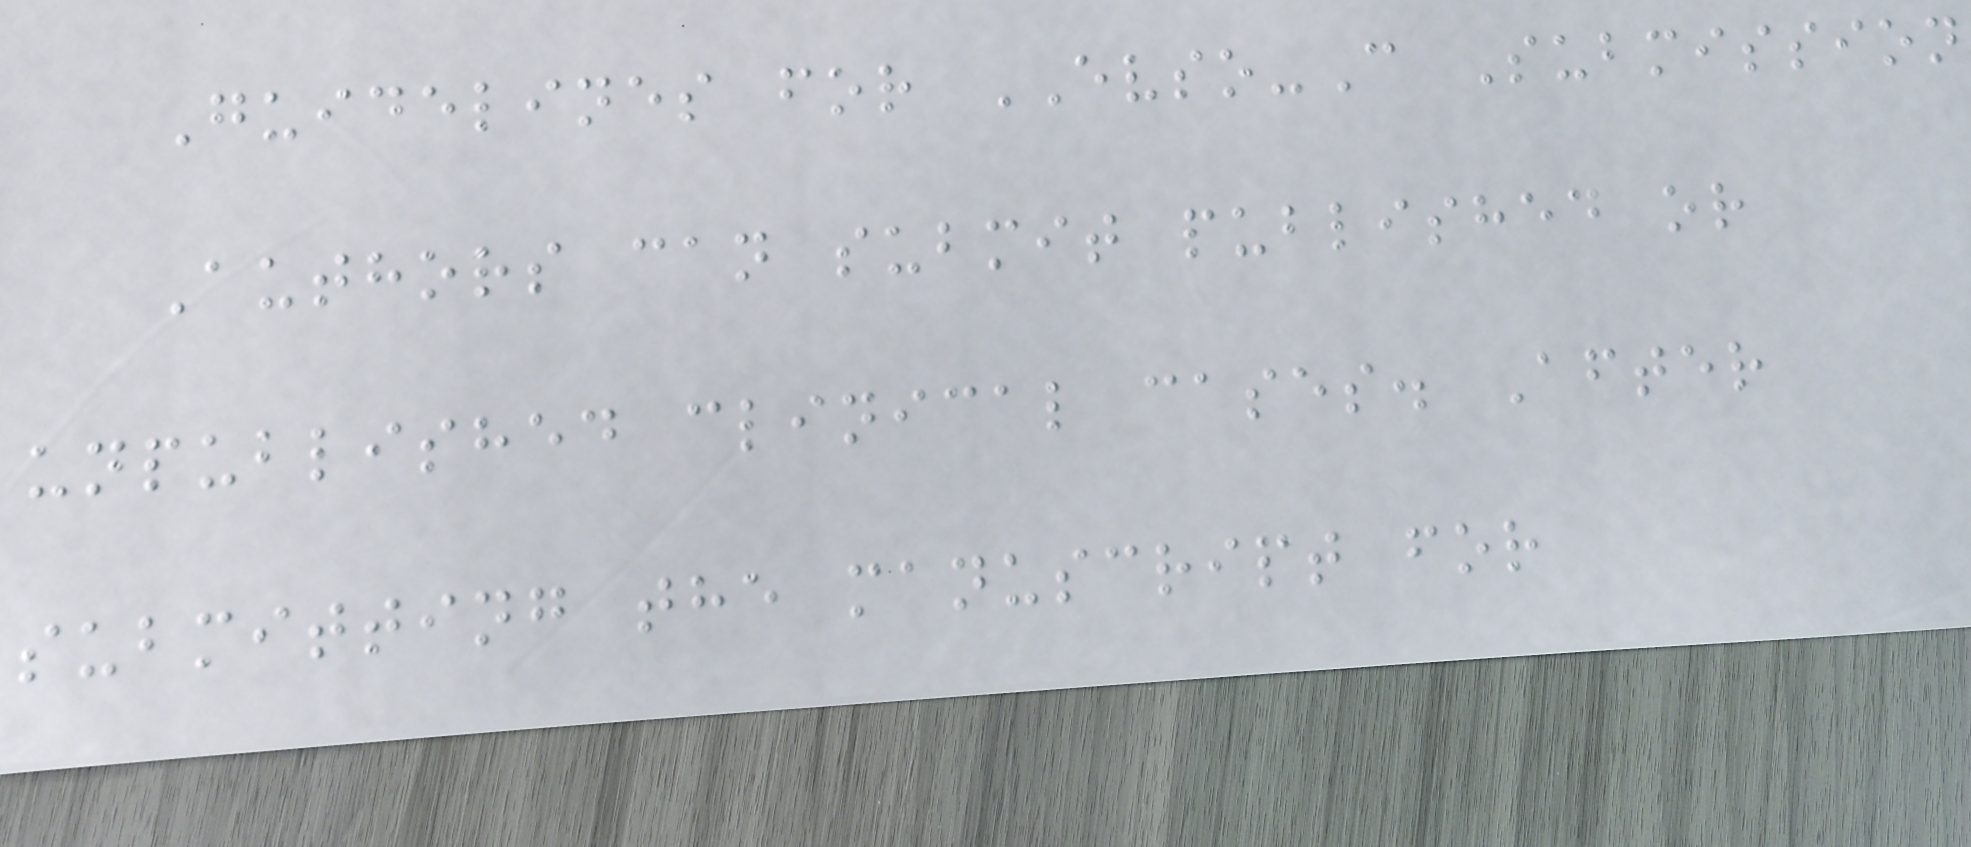Guidelines for EVSO-C Submission
Authors can submit published or
unpublished clinical cases. After
submitting the manuscript for
